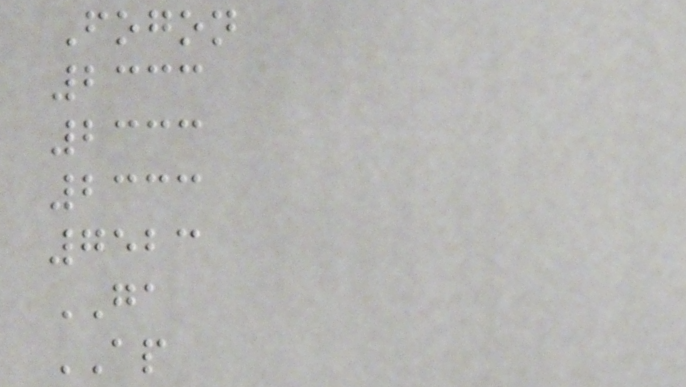Fogon
2333
2333
2333
7523
GA
AP
